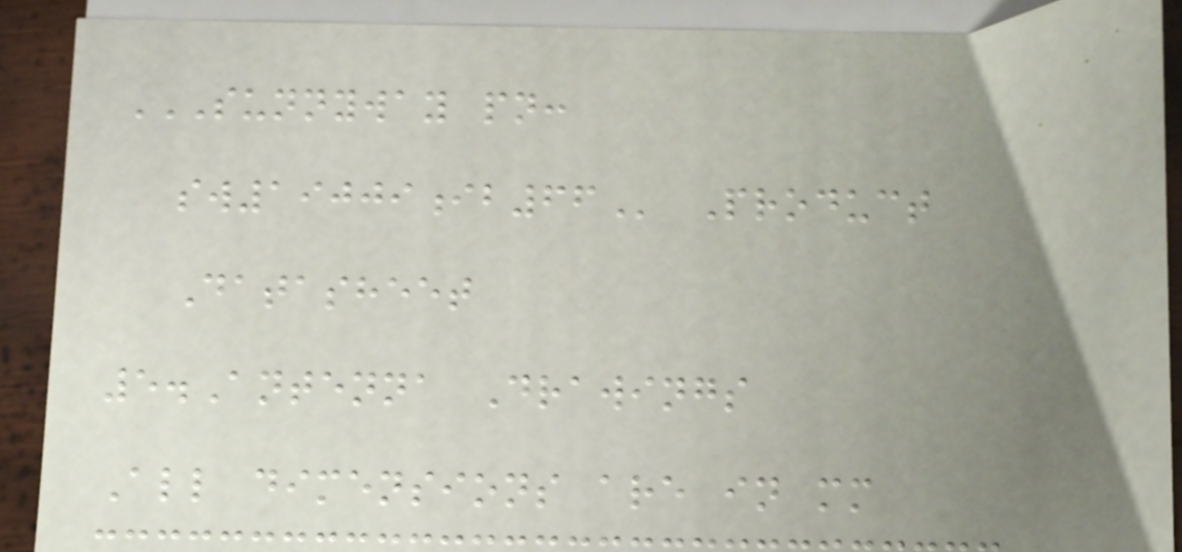SUNNYWAY PN:
SW19009IB66 Product
Datasheet
5.Antenna Drawings
All dimensions are in mm
